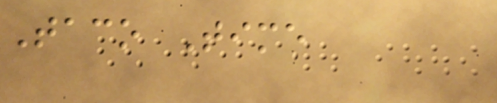Taco Time
